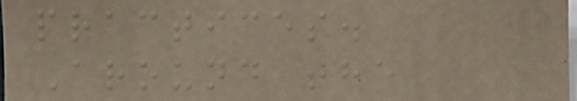practices.
Around the
